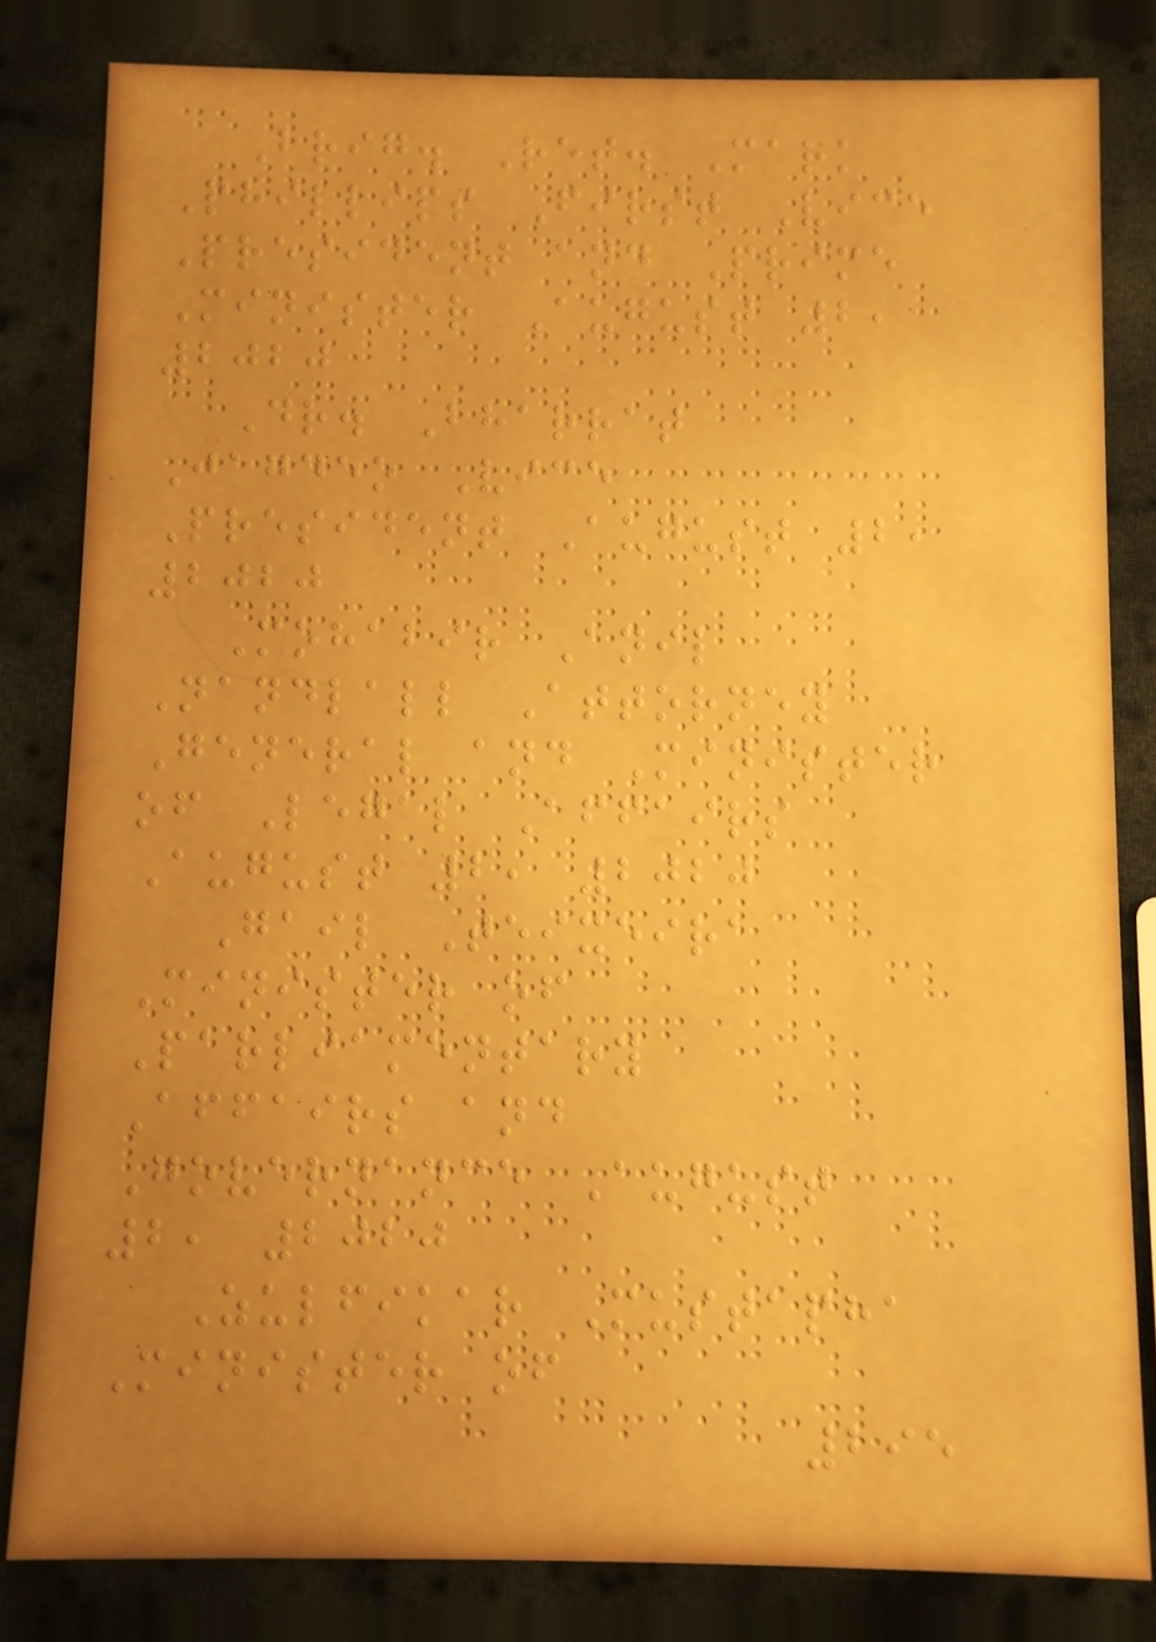Brig. Ret. Mark
Phillips First Vice
President and Prime
Minister August 2,
2020
Dr. Bharrat
Jagdeo Vice
President August 2,
2020
Mohabir Anil
Nandlall Attorney
General and Minister
of Legal Affairs
August 2, 2020
Gail Teixeira
Minister of
Parliamentary
Affairs and
Governance August
2, 2020
Zulfikar Mustapha
Minister of
295
